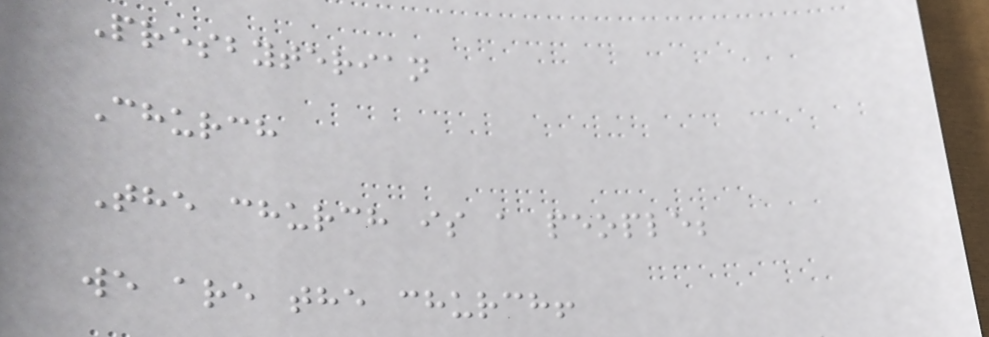Presbyterian
Church
The church is a people;
we are the church!
